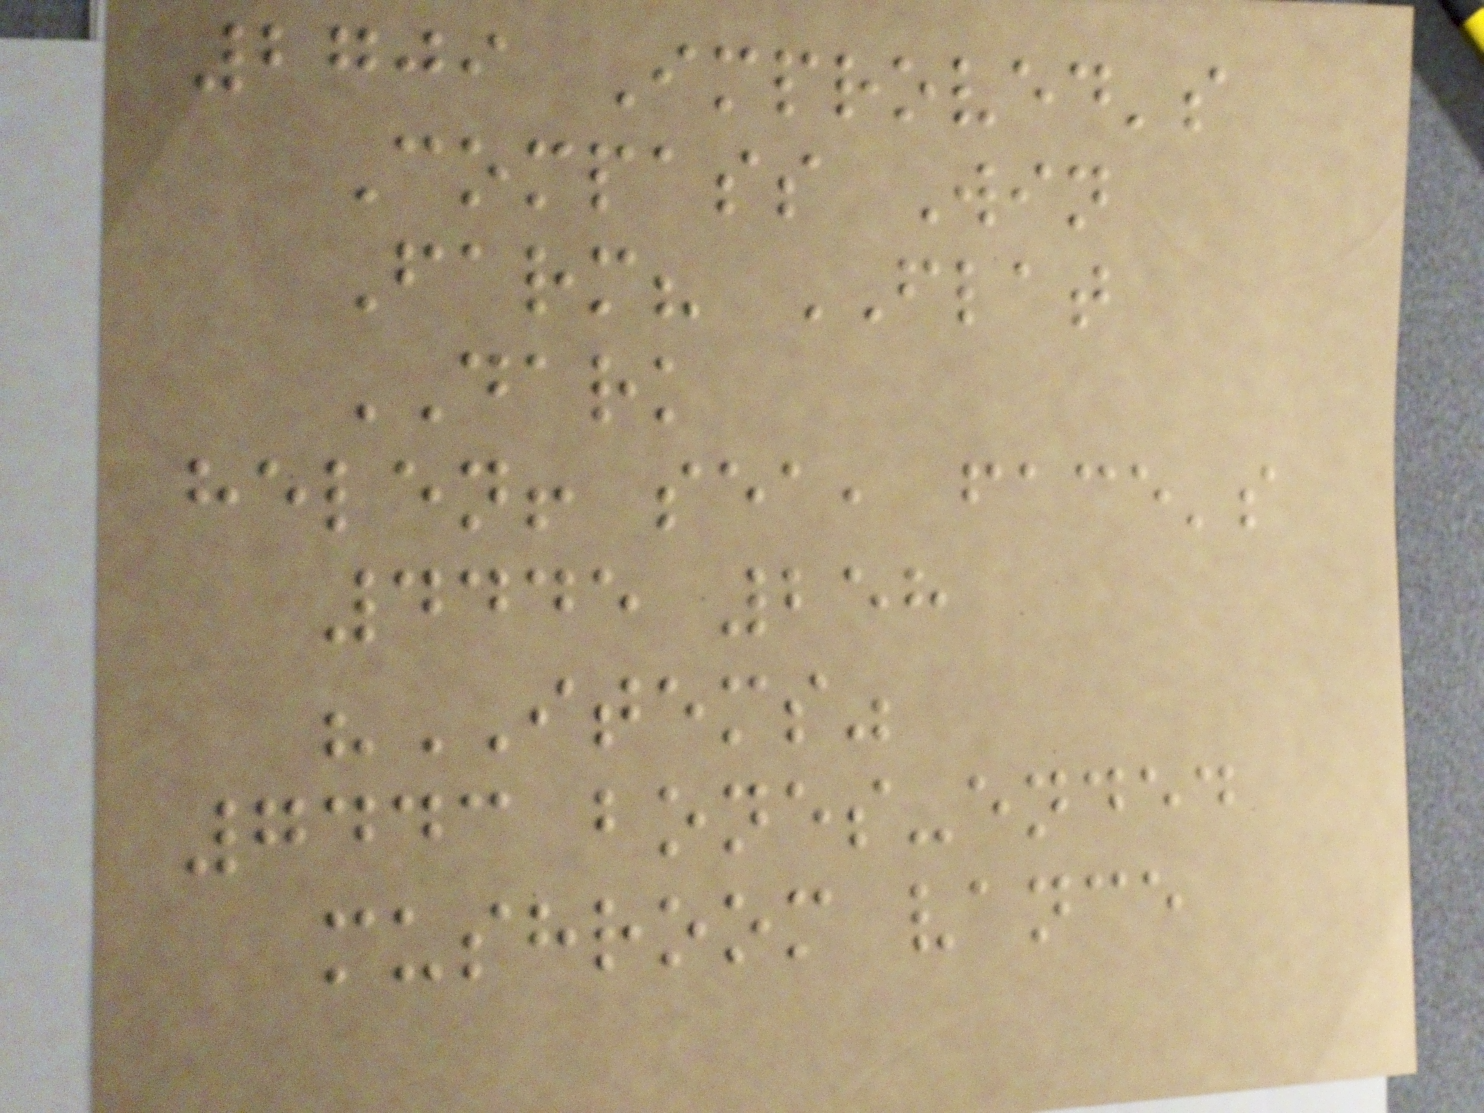2709 Improved's
Compass Win
Farm? FLAT
DARK
helen! sea, face's
4445 258
"ITEMS"
7443 bones-ended
mushroom vance
